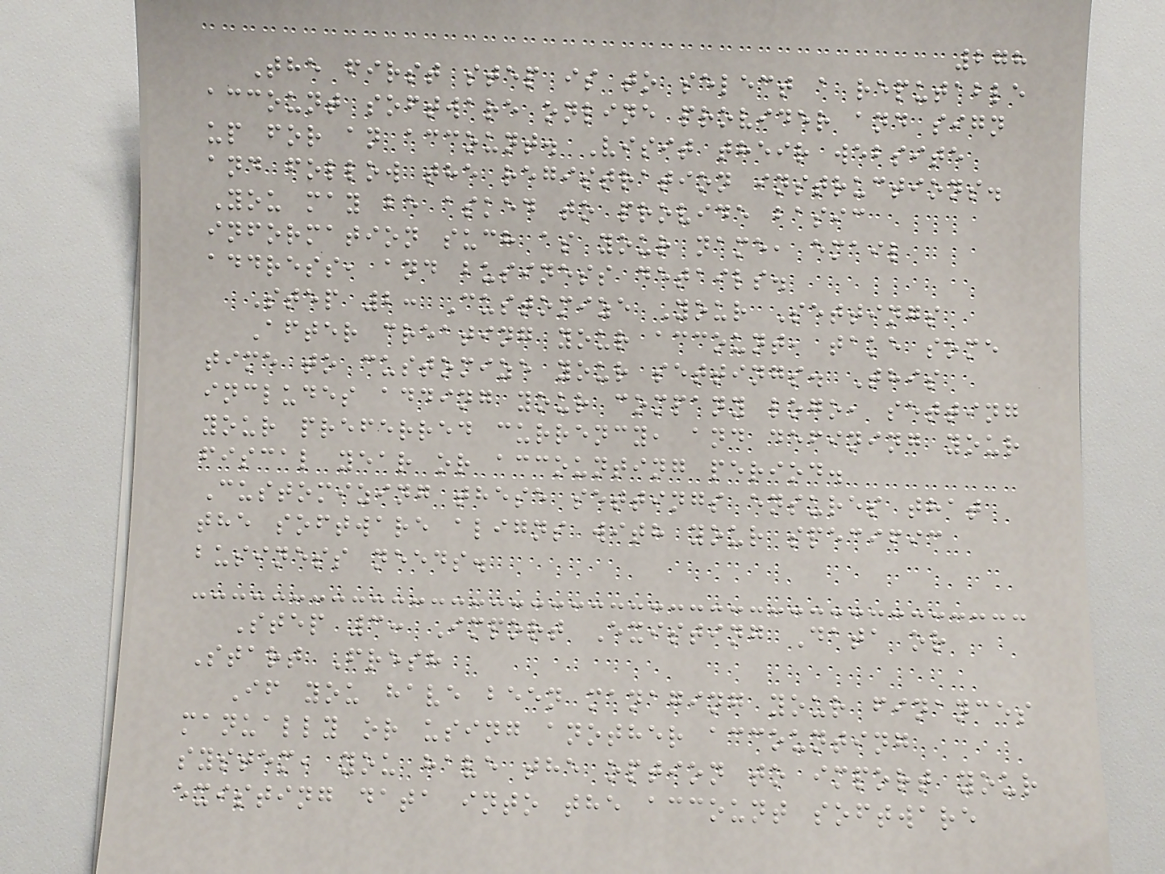278
The first step is to select a reputable
account software online provider and sign
up for an account. Visit their website
and follow the registration instructions.
You may be asked to provide basic
information such as your name, email
address, and business details.
Step 2: Customize Your Settings
After creating your account, take some
time to customize your settings. This
includes adding your company logo, setting
your preferred currency, and defining your
fiscal year or accounting period.
Customizing these settings ensures that
the software aligns with your specific
business needs.
Step 3: Import Existing Data or
Start Fresh
If you have been managing your finances
manually or using another accounting
system, you have the option to import your
existing data into the account software
